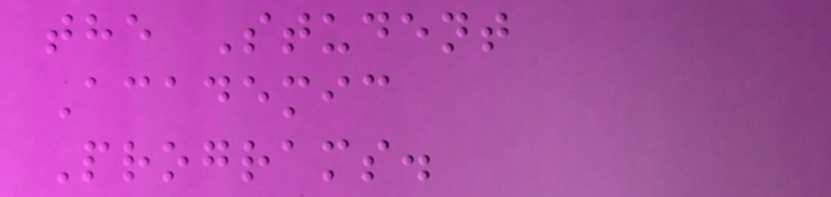the Student
Academic
Programs.
